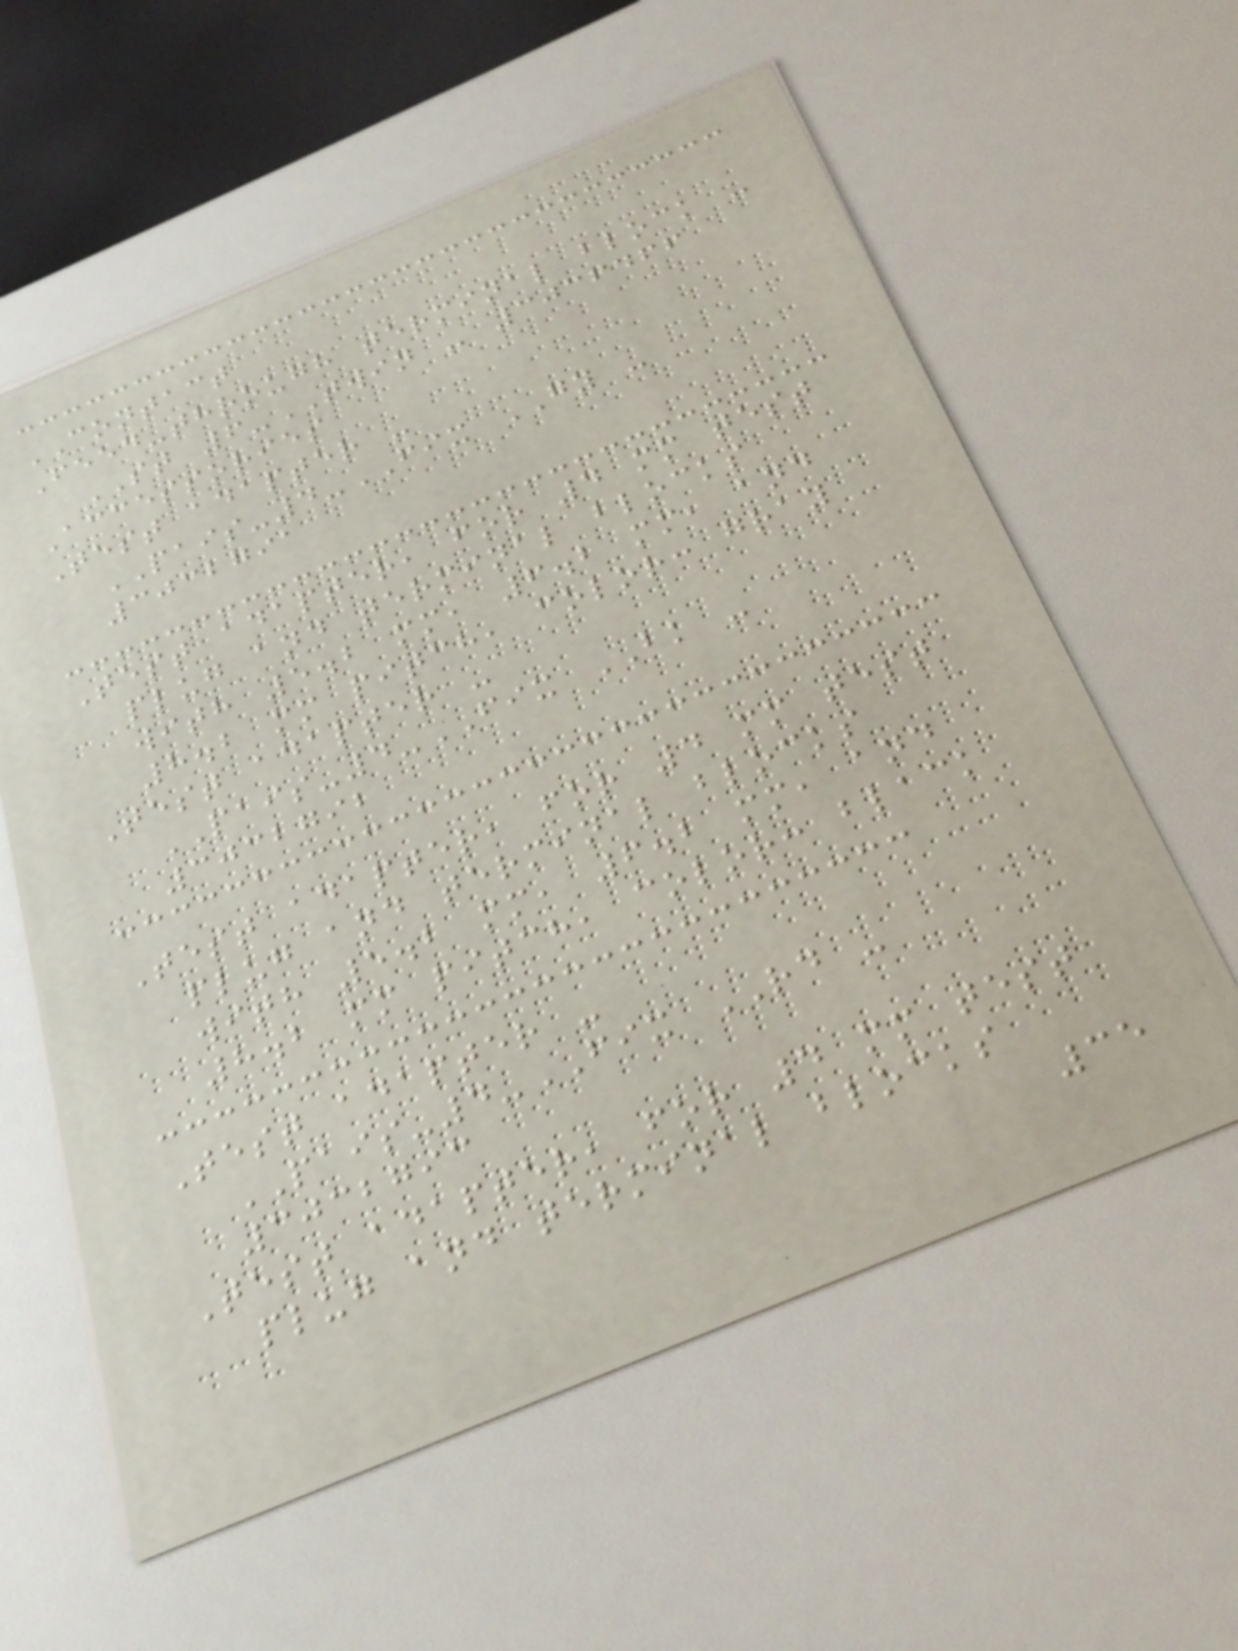CONTACT
Feed-through terminal block -
ST 6-TWIN - 3036466
Accessories
Test adapter -
PAIS-4-FIX GY -
3032791
Test adapter, for 4 mm test
plug and terminal blocks
with 5.2 mm, 6.2 mm, and
8.2 mm pitch, color: gray
Test adapter -
PAIS-4-FIX BK -
3032792
Test adapter, for 4 mm test
plug and terminal blocks
with 5.2 mm, 6.2 mm, and
8.2 mm pitch, color: black
Test adapter -
PAIS-4-FIX RD -
3032793
Test adapter, for 4 mm test
plug and terminal blocks
35
